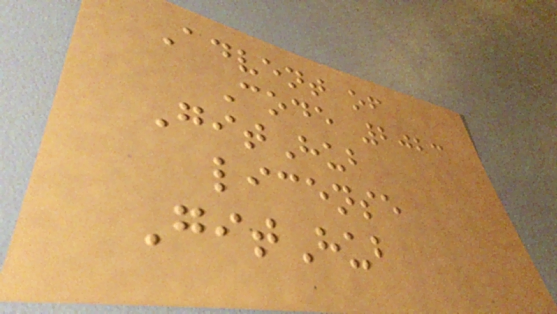Advent of
Code 2023
GitHub
license
GitHub
